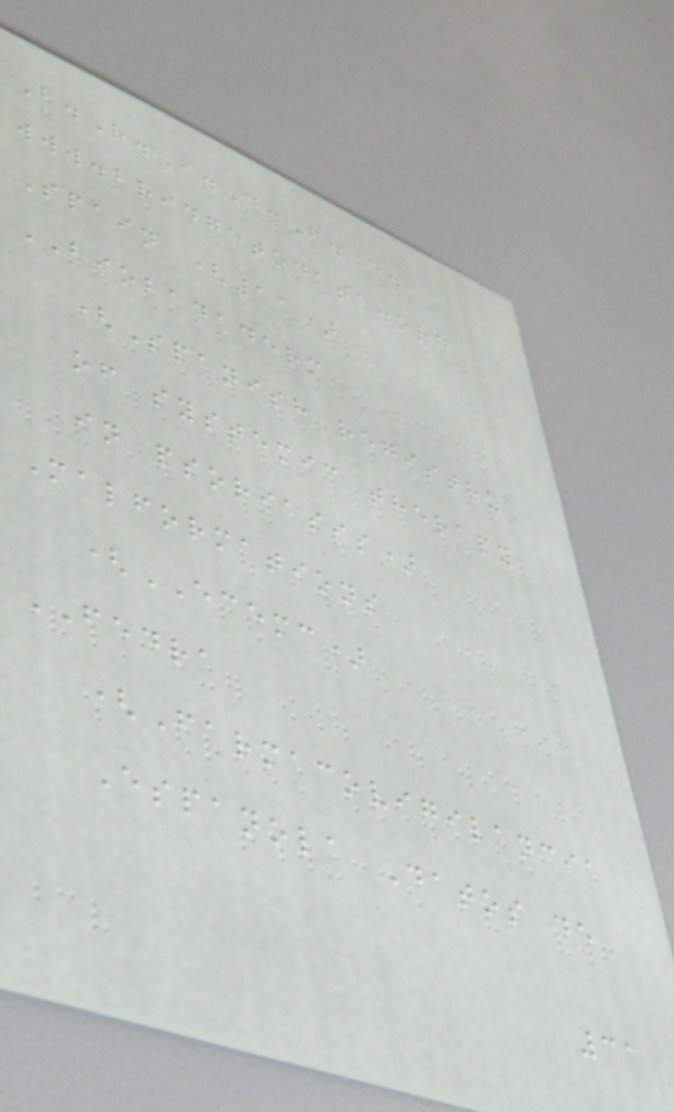B.R.I.D.G.E.
www.bridgetodata.org
Spain (11)
BIOBADADERM
(Spanish registry
of systemic therapy
in psoriasis)
Malformations
(ECEMC)
FEDRA
(Farmacovigilancia
Espanola Datos de
31
